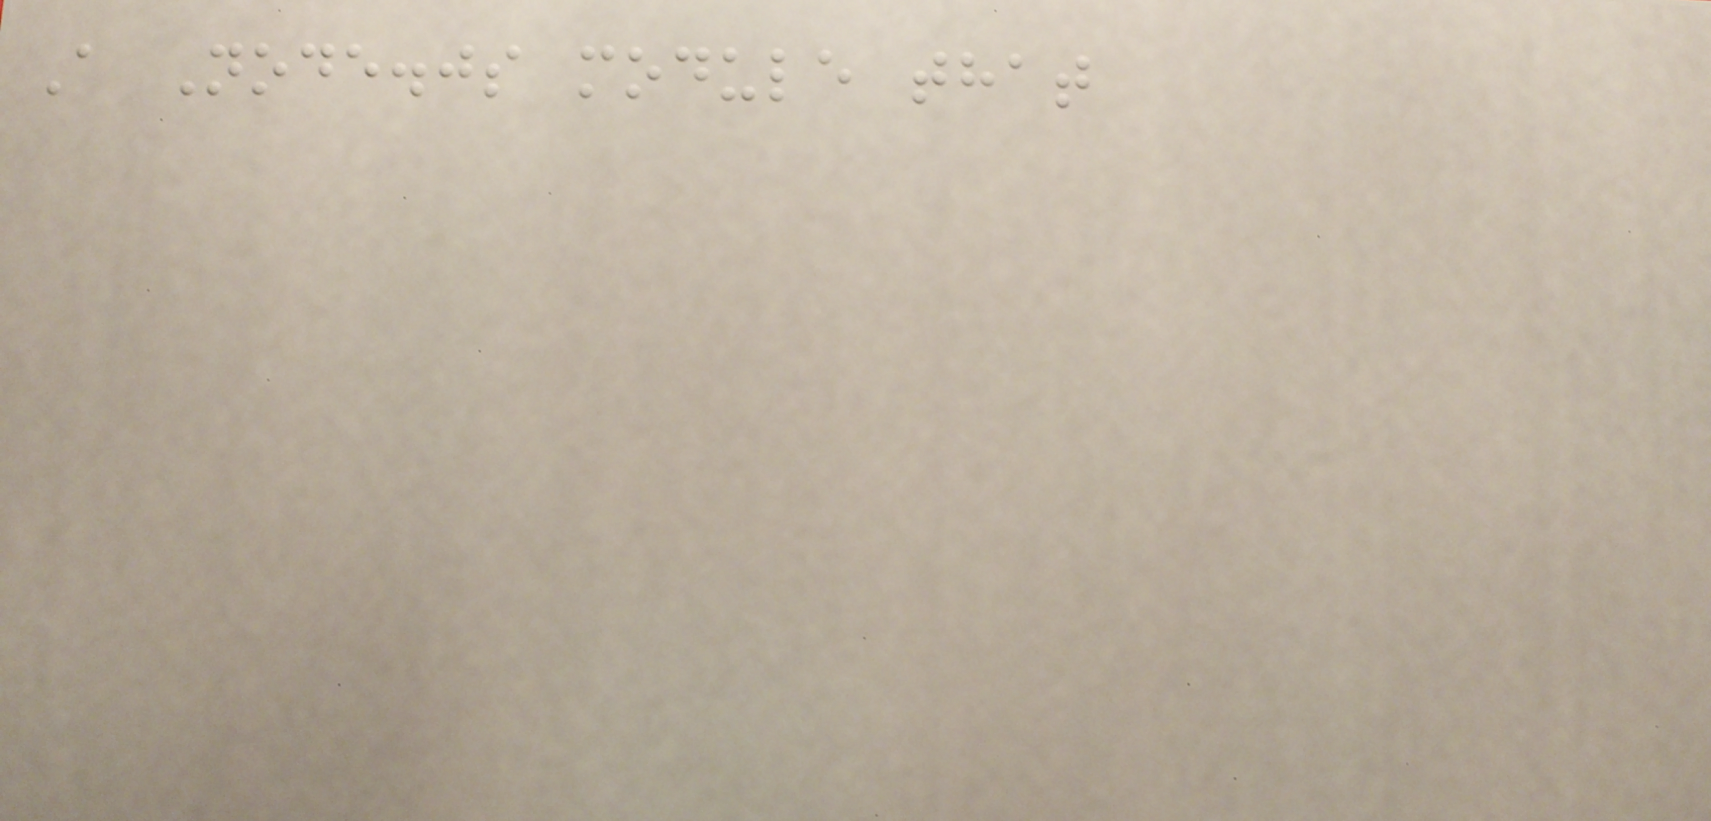A Node.js module that
